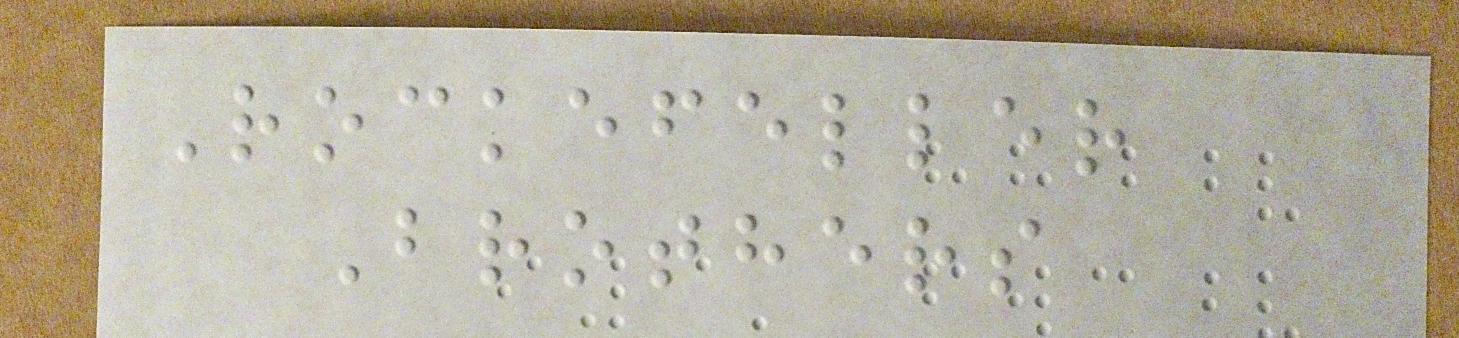Rockefeller
Brothers
